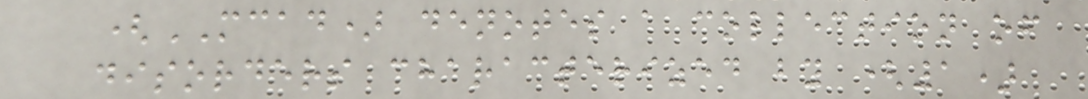(MCAD) denotes a collection of
disorders characterized by (1)
